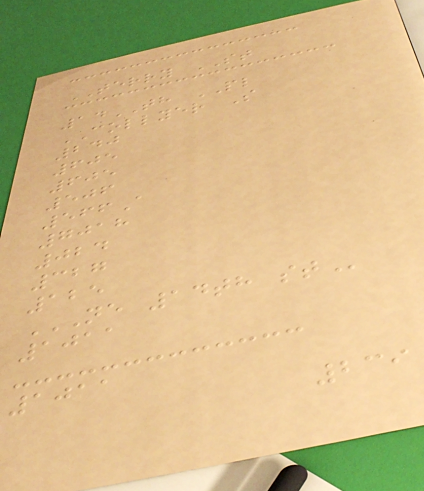TERRY ST
14TH PL
COLLYER S
240
605
605
506
566A
7018
024
327
125
NE 14TH ST
1011
1011
239
